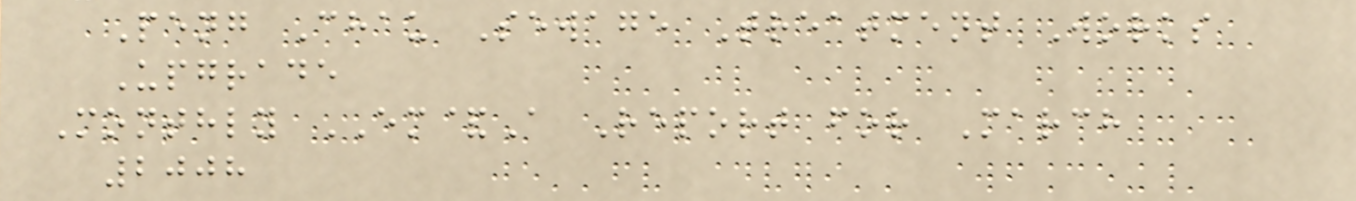Peng Chau Sewage Treatment Works
Upgrade
Monthly EM&A Report for March
2008
